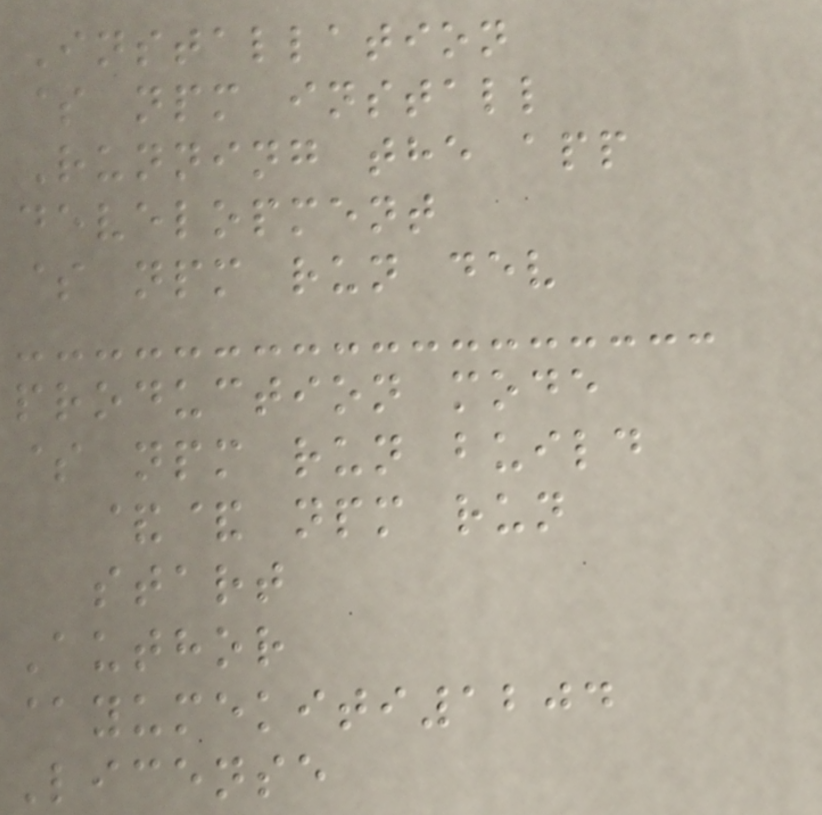Installation
$ npm install
Running the app
development
$ npm run dev
production mode
$ npm run build
&& npm run
start
Author
@yumekiti1204
License
